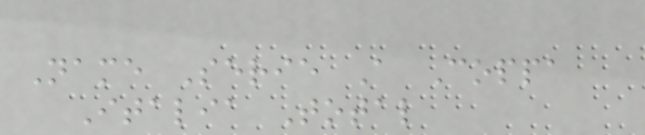Name Serie A Coppa
Italia Total
